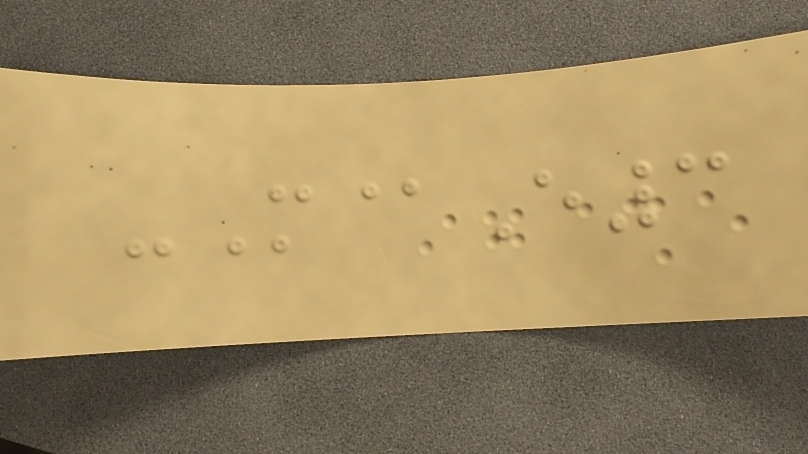-M@E3
